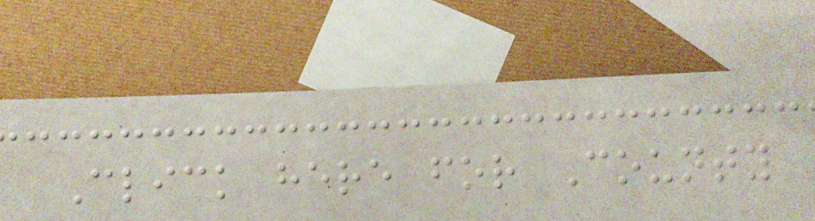Click here for County
